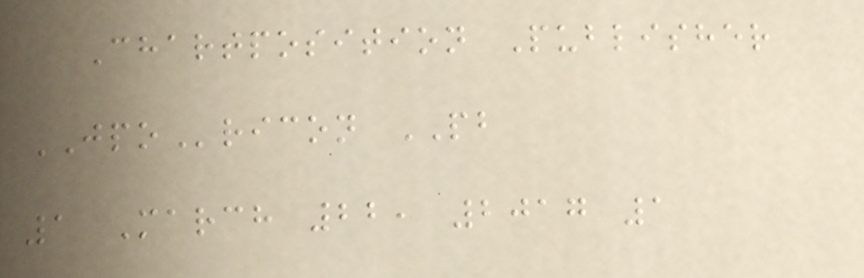Chartposition Publisher
JPOricon PB
1 March 22, 2017 1
